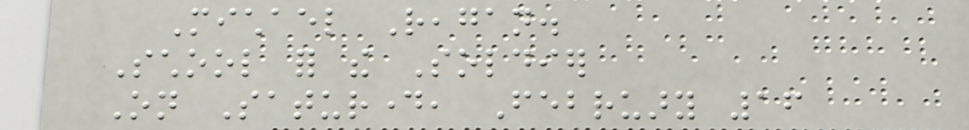Michael Reagan.
School for the Soldier
On Saturday, February 16
